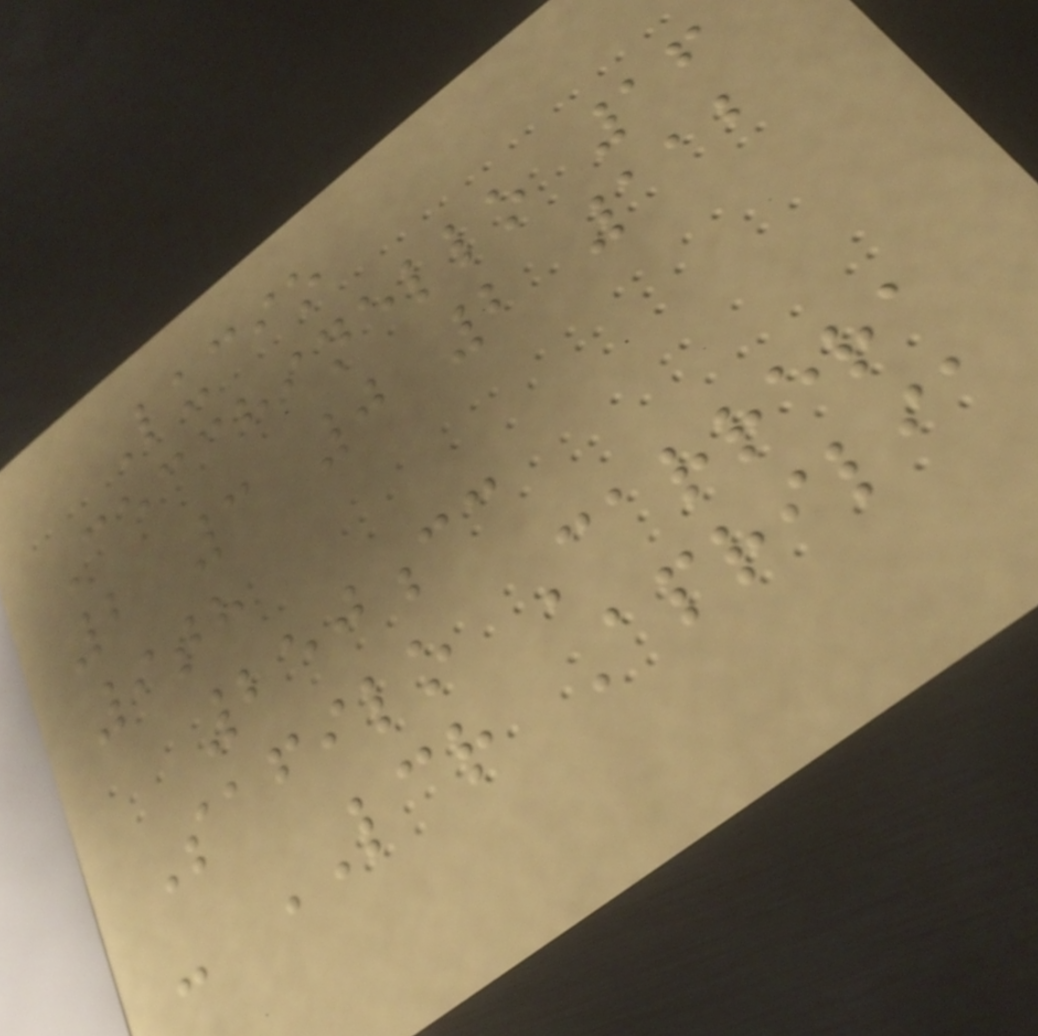Lucio
Cecchinello 16
2 3 0 2 112
9th
250cc
Safilo Carrera
- LCR Aprilia
